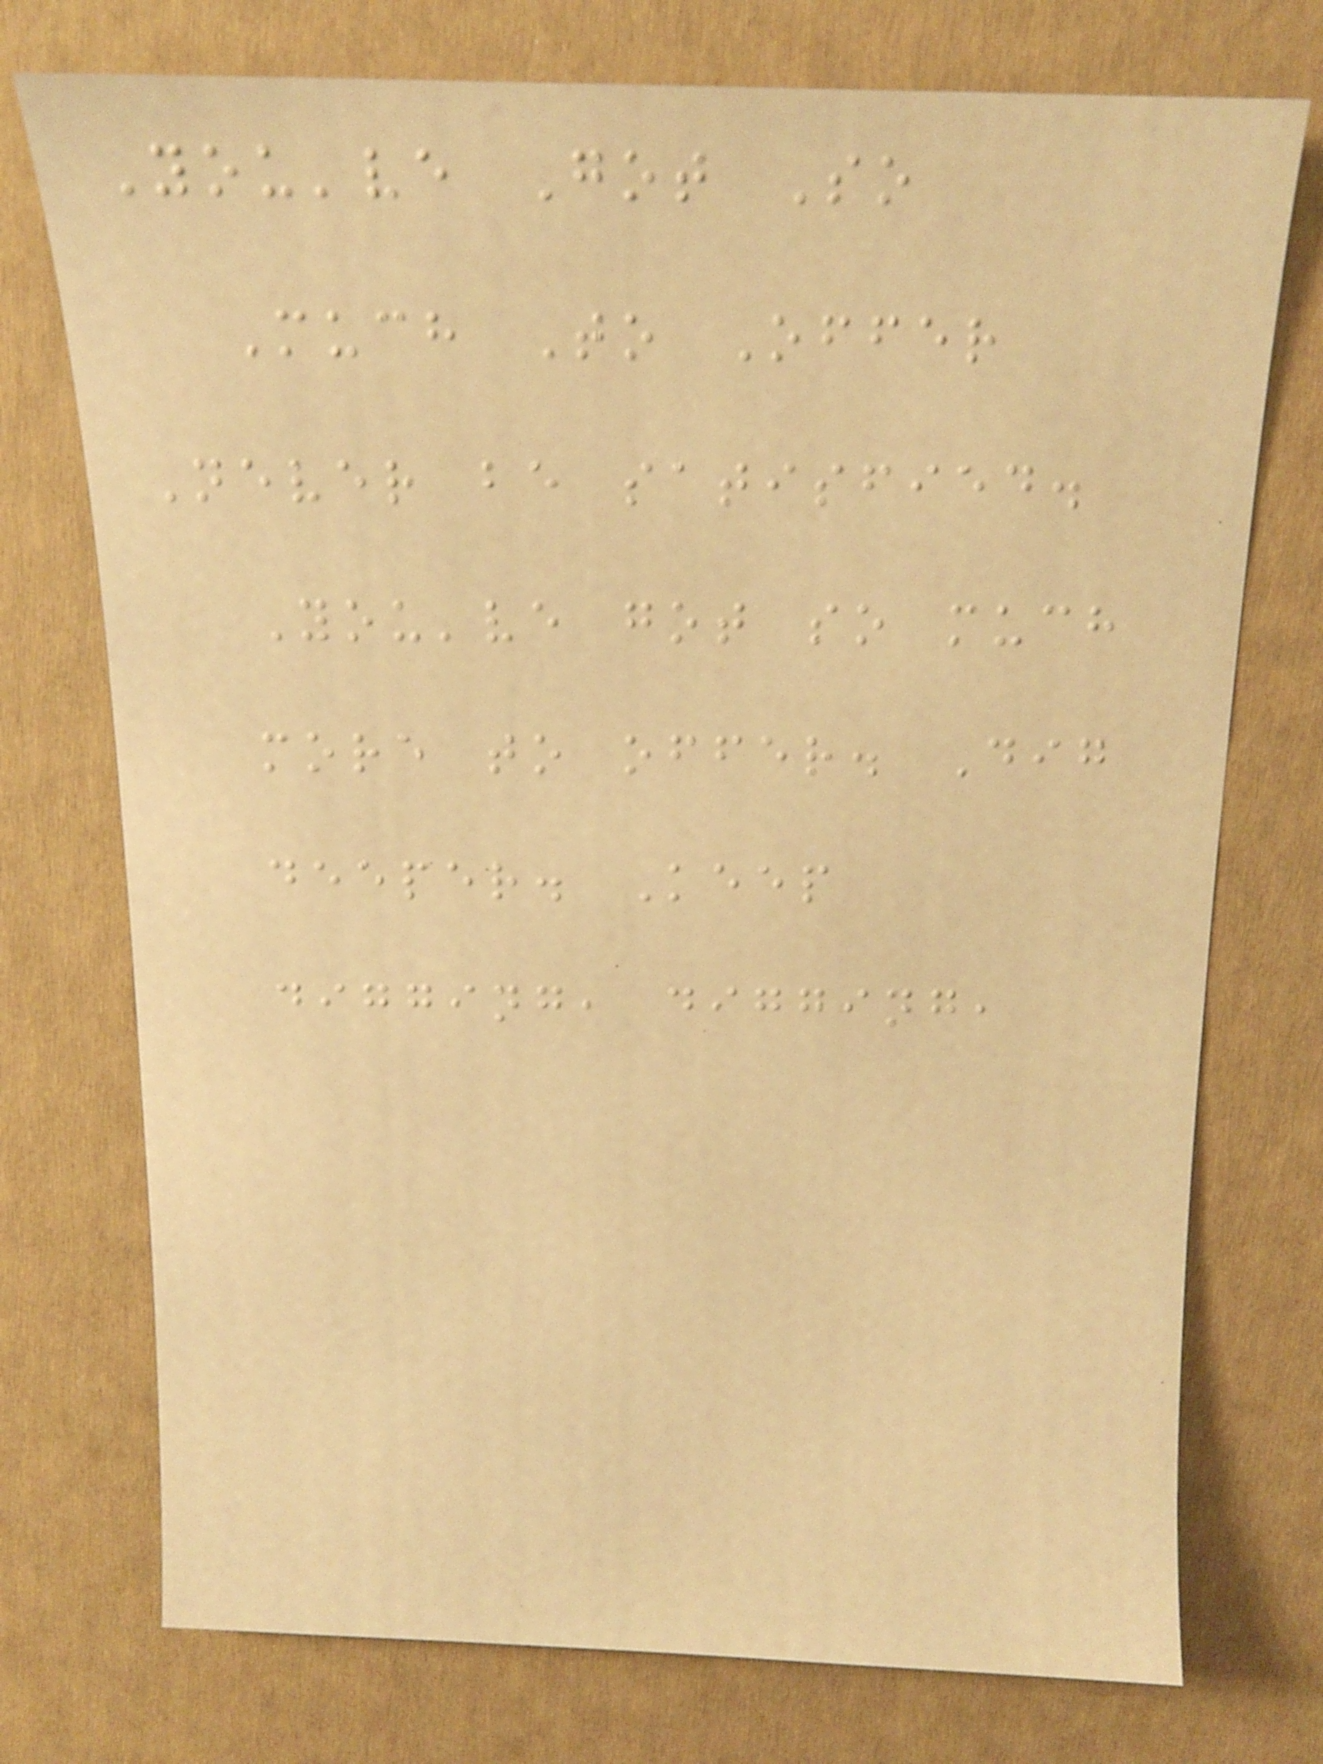You've Got So
Much To Offer
Never be satisfied.
You've got so much
more to offer. Dig
deeper. Keep
digging, digging,
